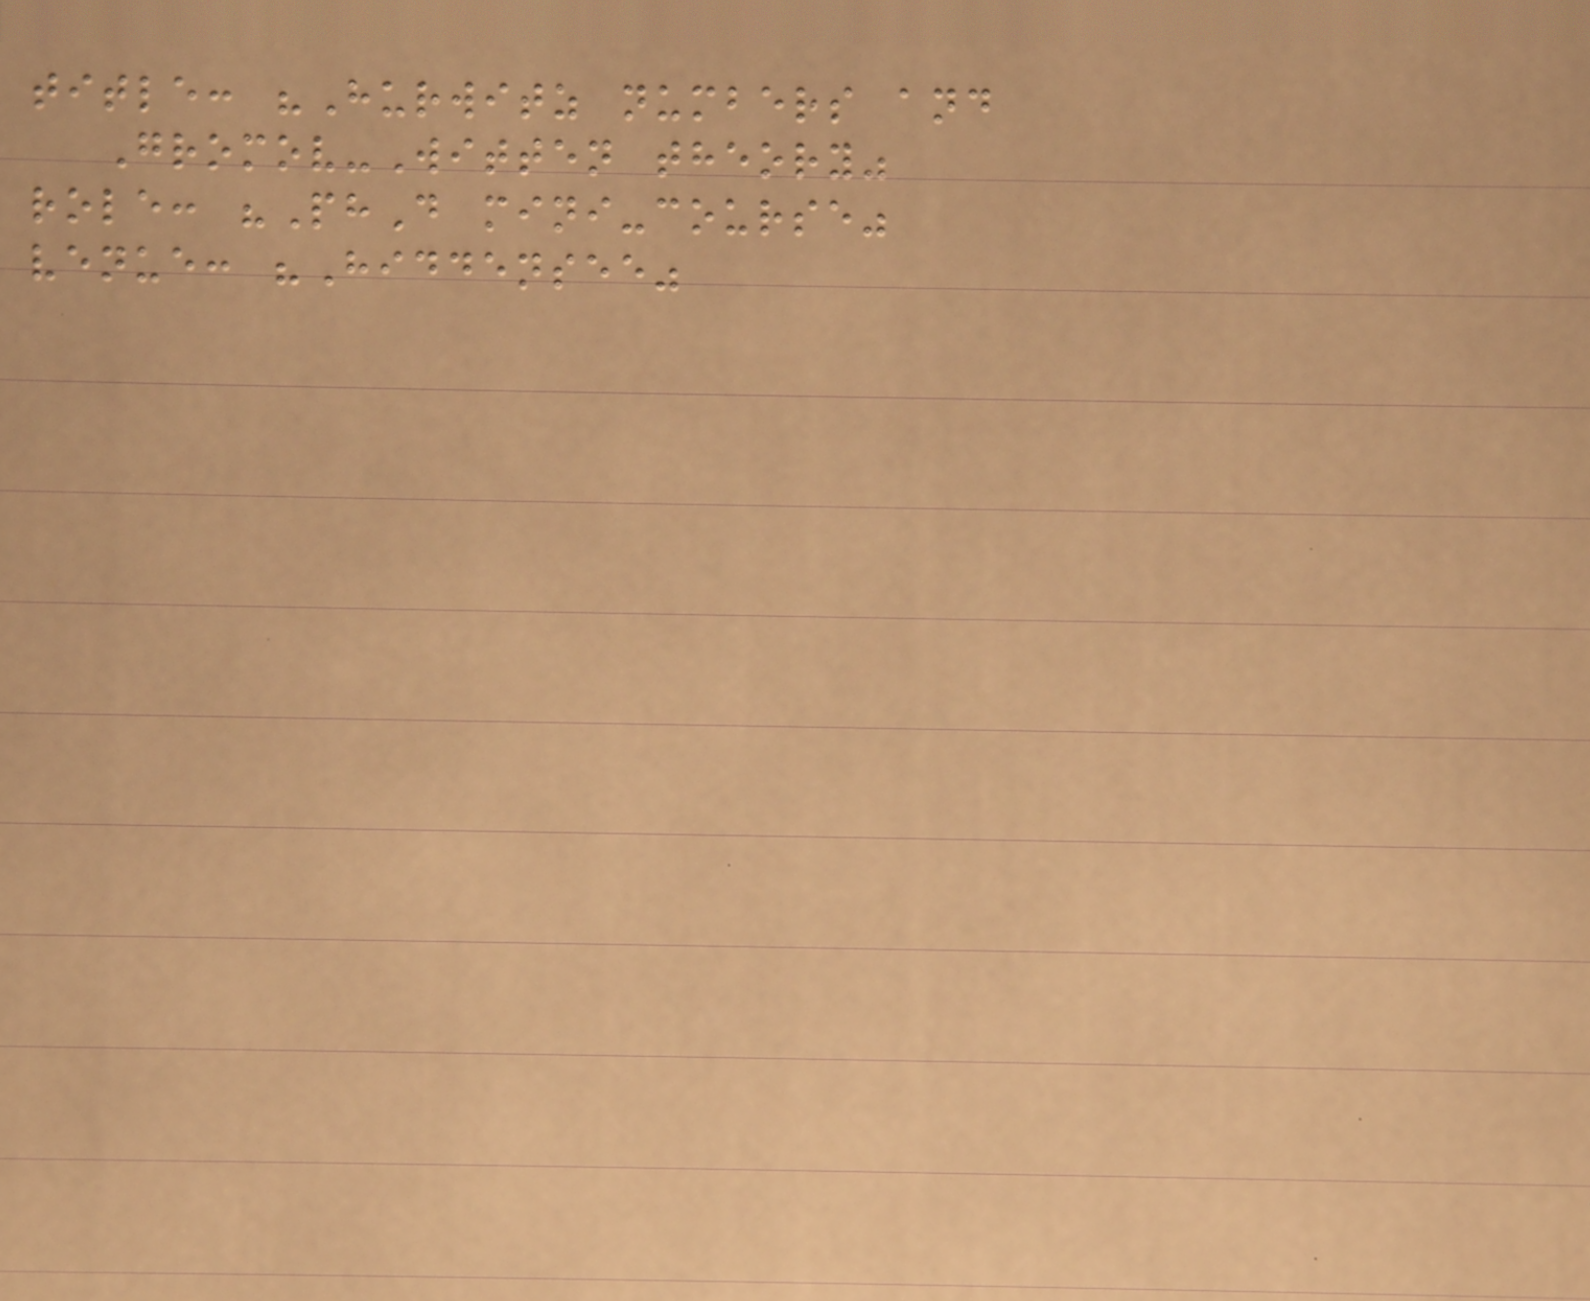title: "Hurwitz numbers and
Gromov-Witten theory"
role: "PhD mini-course"
venue: "Hiddensee"
